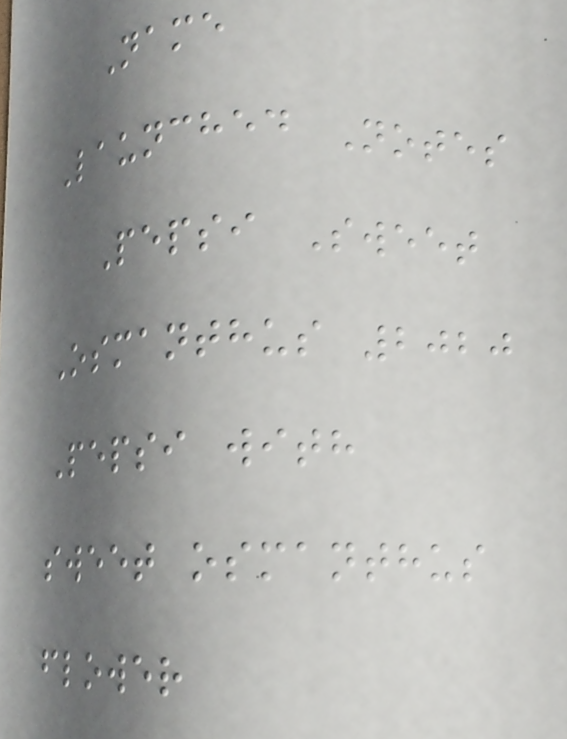Name
Launched Notes
Pepsi Sweet
Osmanthus 2020
Pepsi with
sweet osmanthus
flower
